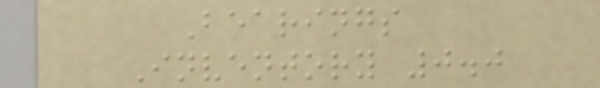Bearings
Inventory 0.0
